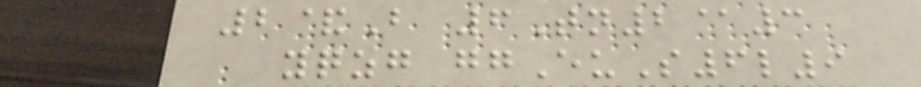2&B 6Tn2@3
yqzg ggEuS6l9
